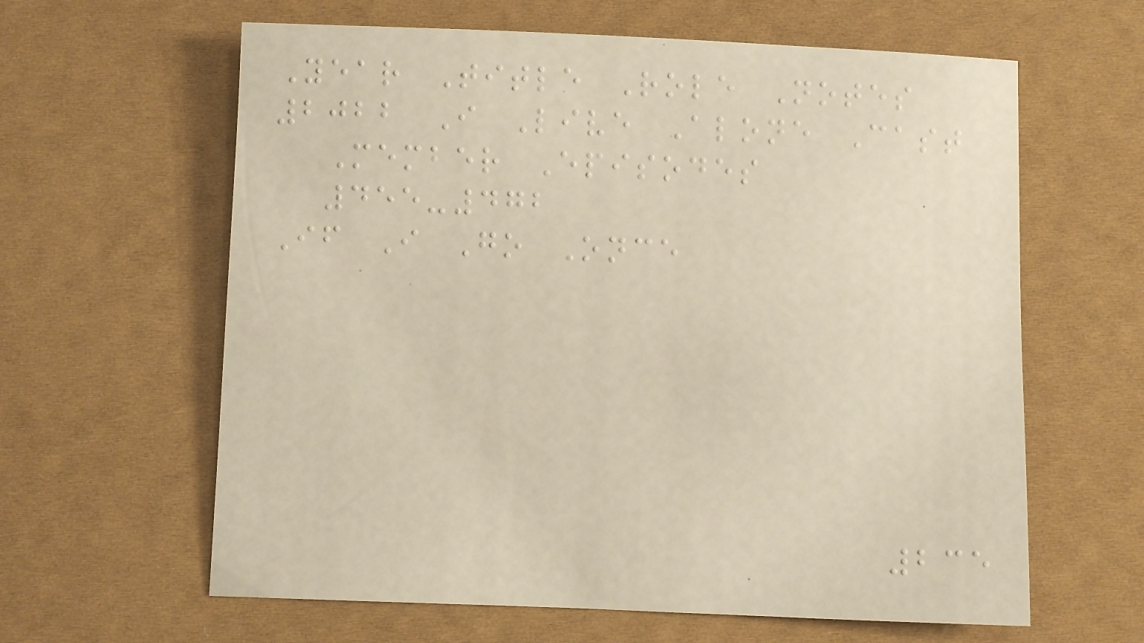Year Title Role Notes
2022 I Live Alone Cast
Member Episodes
455-472
If I Go Once
235
